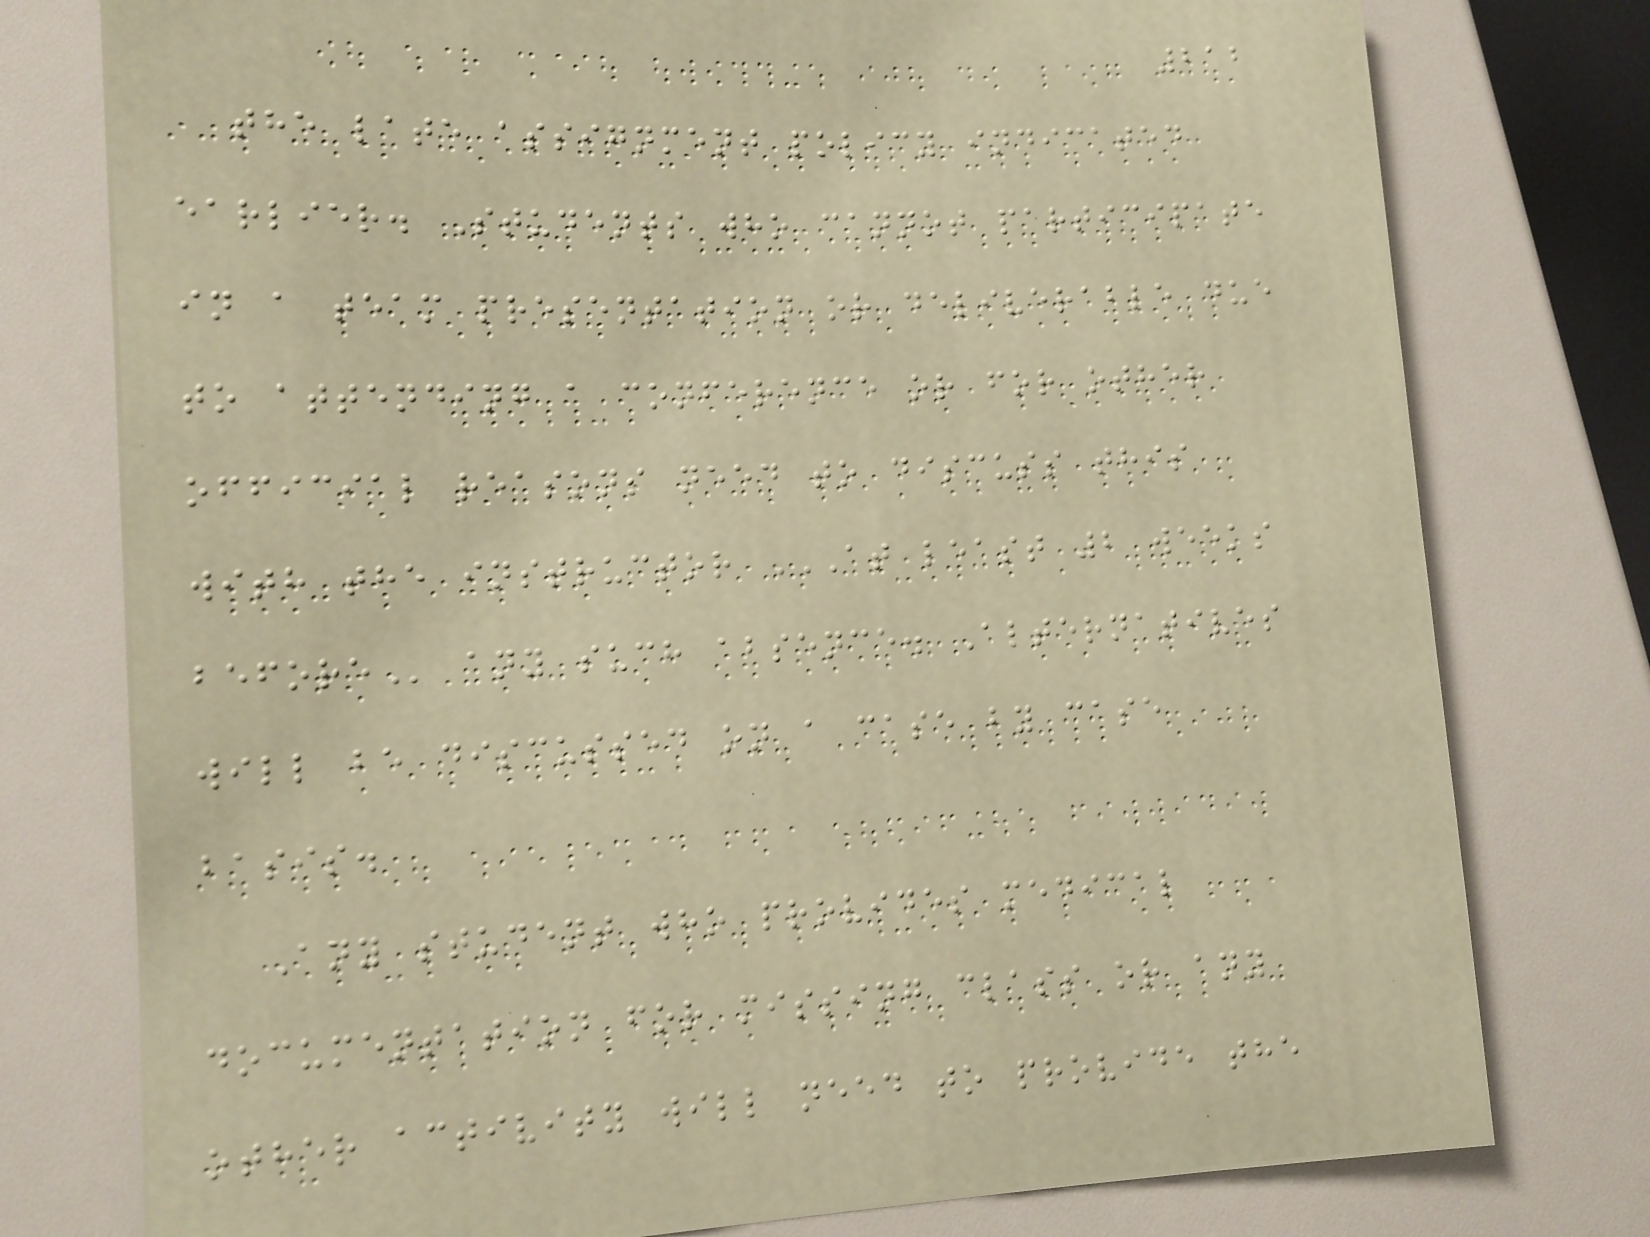212
the late assignment policy indicated
earlier. Students who cannot participate
in a team presentation or deliverable due
to attending a conference or for other
official reasons need to discuss this
with the instructor AT LEAST 2 WEEKS
BEFORE any such absence. Alternatives
will be discussed on a case by case
basis.
Any student who provides medical
documentation for missing class or any
other activity will need to provide the
